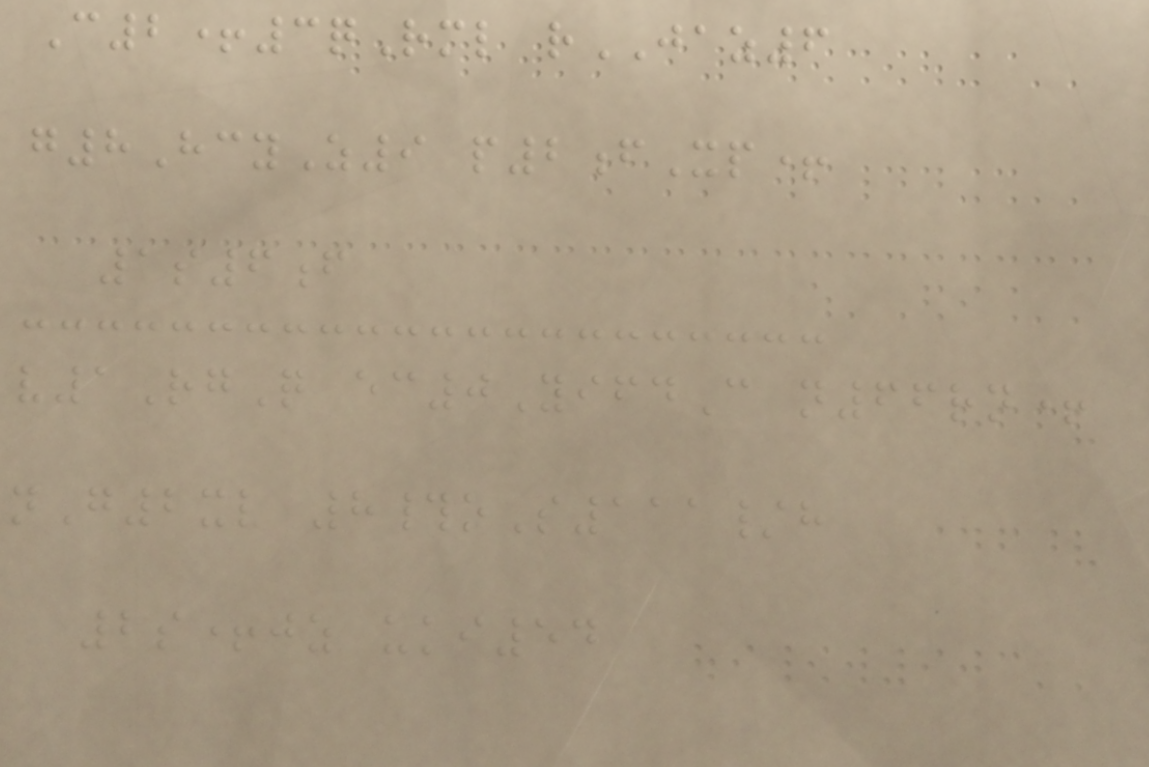C2+3qRml rJAZ6
g8HcyZ9 p2fXp+
1s6f
v1RgQ ec0YifdC n66rn+
nG2xv 8#oS111/h
2s+jz uki54
